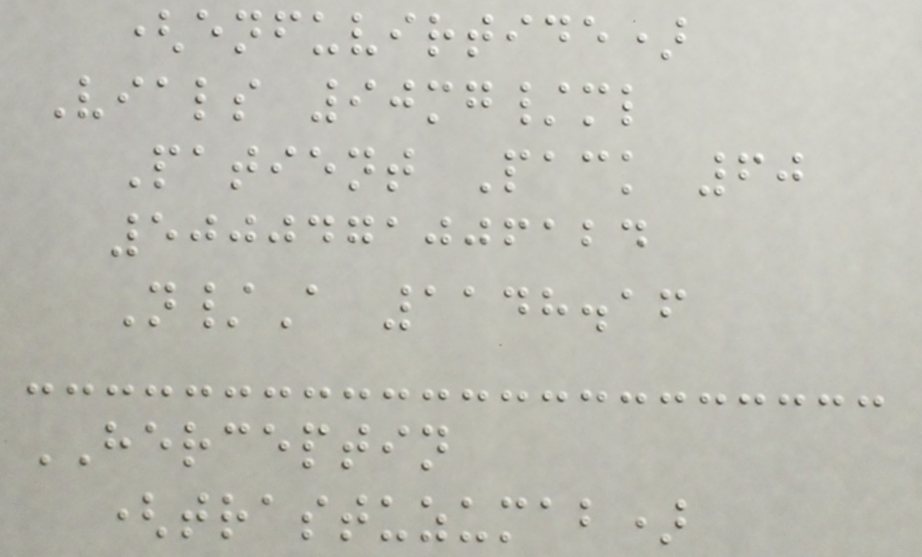(enfuvirtide)
Vials 90mg/ml
Patient Pack 60
5000471006124
N/A 1148.16
HERCEPTIN
(trastuzumab)
